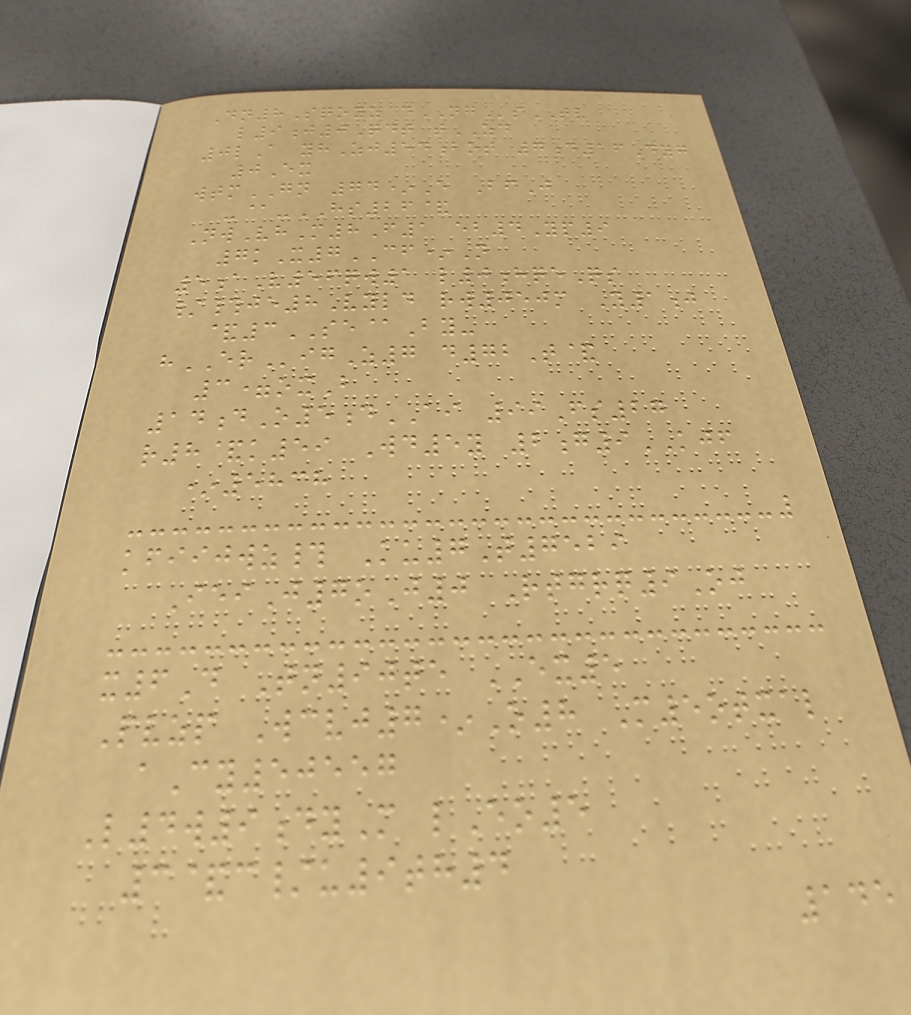Dn8Sqoyz dNGsTV
l9j0Qdt tZD
0lA yhZj54bot 7d16Dyg
0Ex
wtmGN 74*E BfJ
-@-HS26&
NwVhM8F1 eb4Yp9
7kX7CF*N
5aV56qw1 l0hqeQs
/#je8Vyld rw050m Y1j
&3SE@By-
hERigZ7 d72T&
3=oxB
14dO5dAI 99Fs27
r8&k59 Wd5y 2g9KJF
*5838
kfiijwz# Ku7T7529
IeiJ7oJ0 Rtgrq9Oj
x6D Tn90te EX5
Pvzp Wcvj7*O8 M5otxal
aCy50557
L4w9dyM lEo5
3&c/u9th4
145
